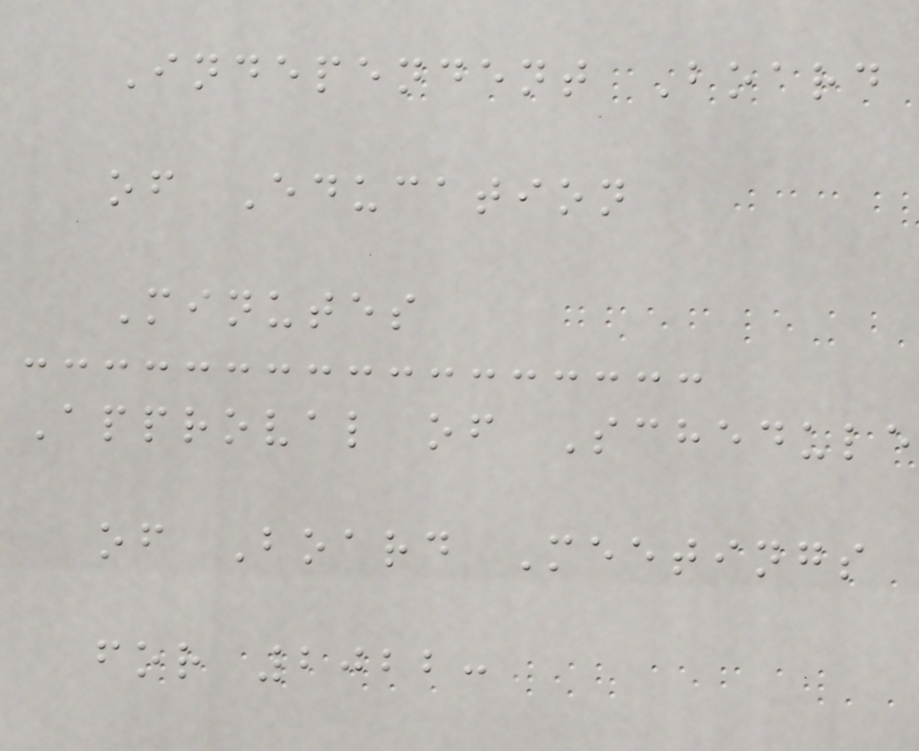Independent Board
of Education
Minutes
Approval of Schedule
of Board Meetings
for 2022:
